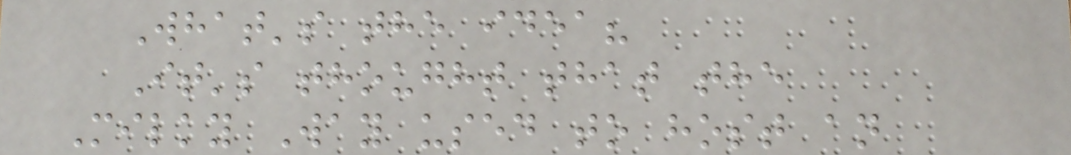What's the idea?
It's thought that the
Milky Way used to host an
